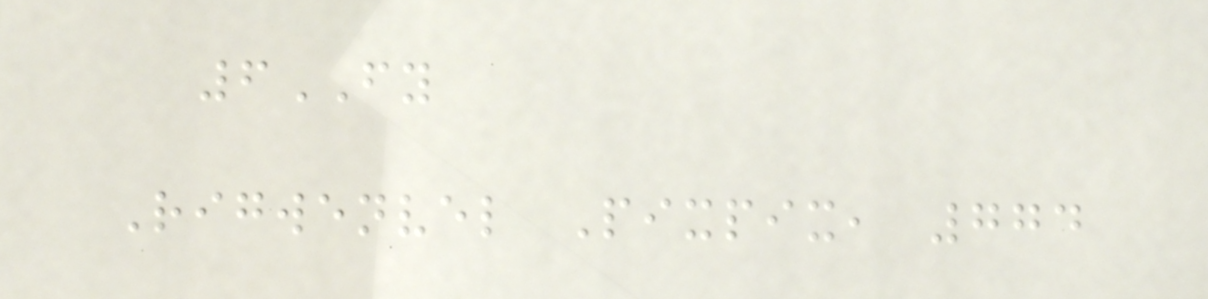6FY
Rigwenvel Pixpix, 774
